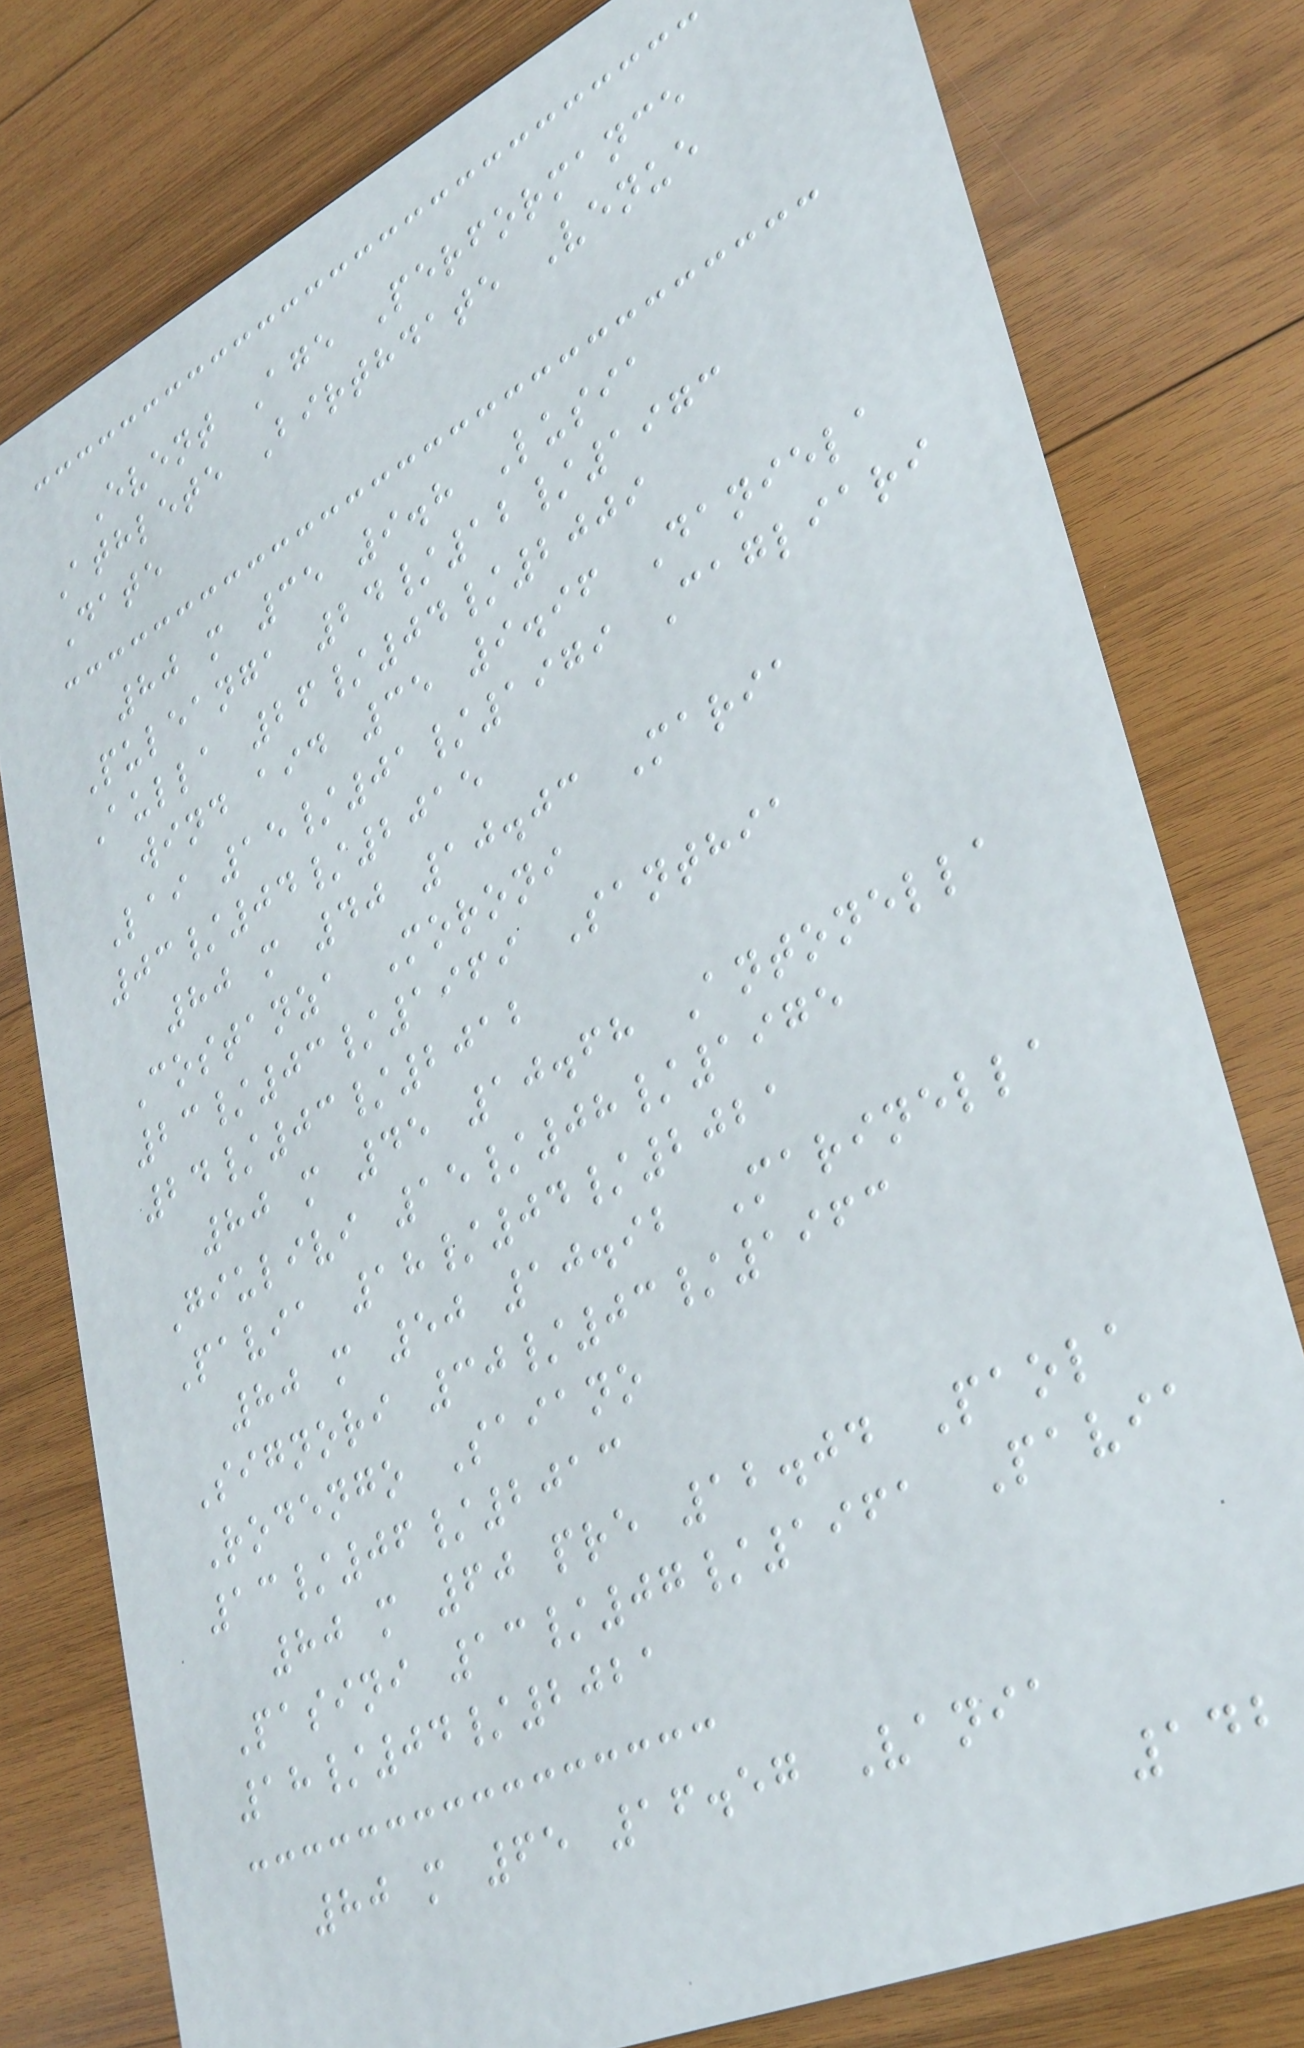Event Age Performance
Athlete Birthdate Venue
Date
80 m 35 9.8 Lusia
Puleanga 24/12/1973
Aulla 26/04/2009
wind aid 35 9.96 Daniela
Lai 15/01/1979 Cagliari
03/04/2015
80 m 40 10.03 Maria
Costanza Moroni
23/03/1969 Santhia
24/03/2012
80 m 45 10.68 Antonella
Giulivi 15/08/1975
Pavia 18/04/2021
80 m 50 10.92 Marinella
Signori 30/03/1963
Rodengo Saiano
13/06/2013
80 m 60 pre 12.04 Paola
Pasini 13/07/1961 Pavia
18/04/2021
80 m 65 16.57 Vania
142
